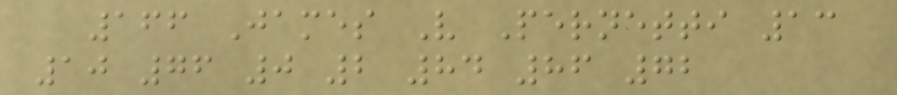166 James V Pernetti 13
10 76 0 2 84 86 72
